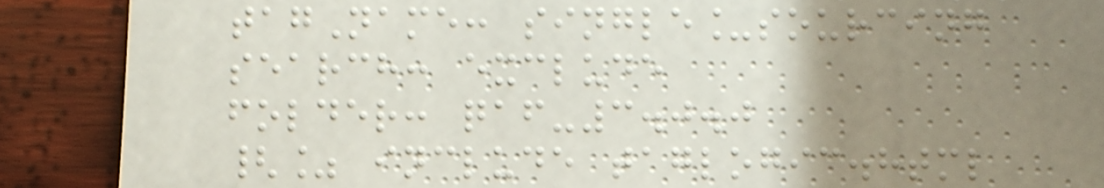tagName: single_sourcing
search: exclude
folder: qaf-3.0.0
{% include taglogic.html
